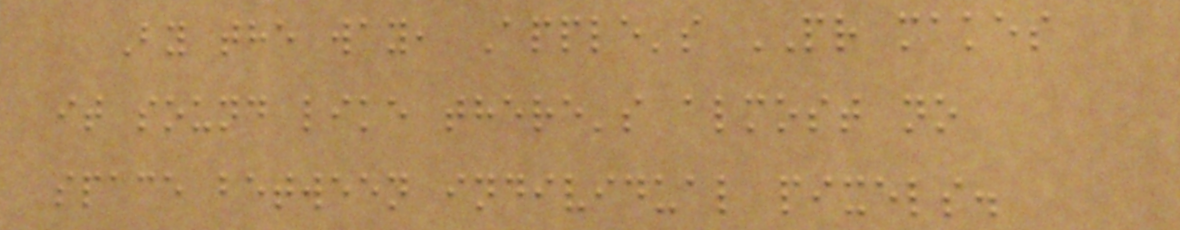By the way, Apple's PR makes
it sound like there's almost no
space between individual pixels.
